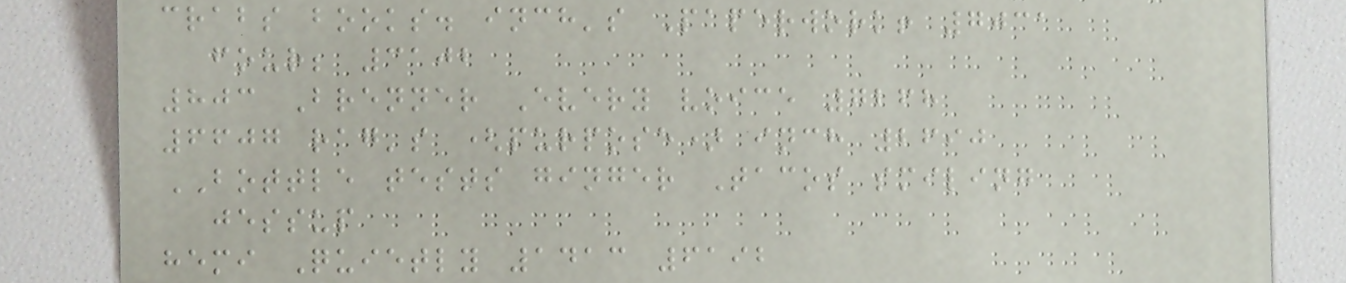crabs books. inch's Paperwork! 7031
four; 3102
803 Brenner Every voice 7268
6607 rag's (purpose) inch 2690
BOTTLE tests ginger Tacos smiling
jessup
hemi Quietly 1413 6192
